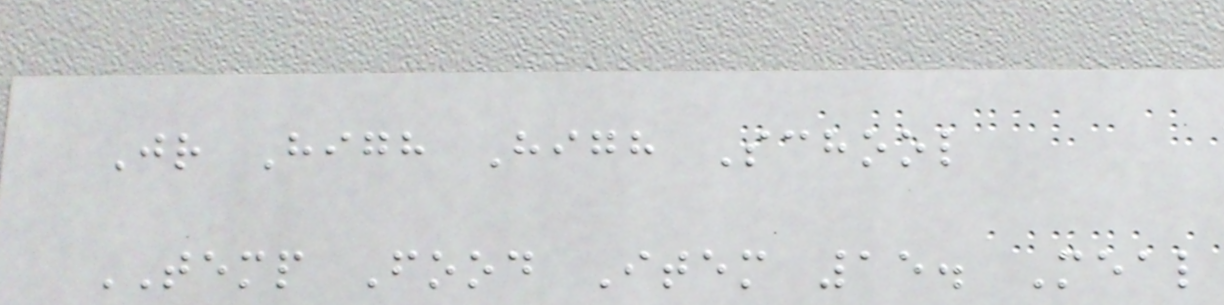Jr High High School
TEMP Food Item 15. Meal
